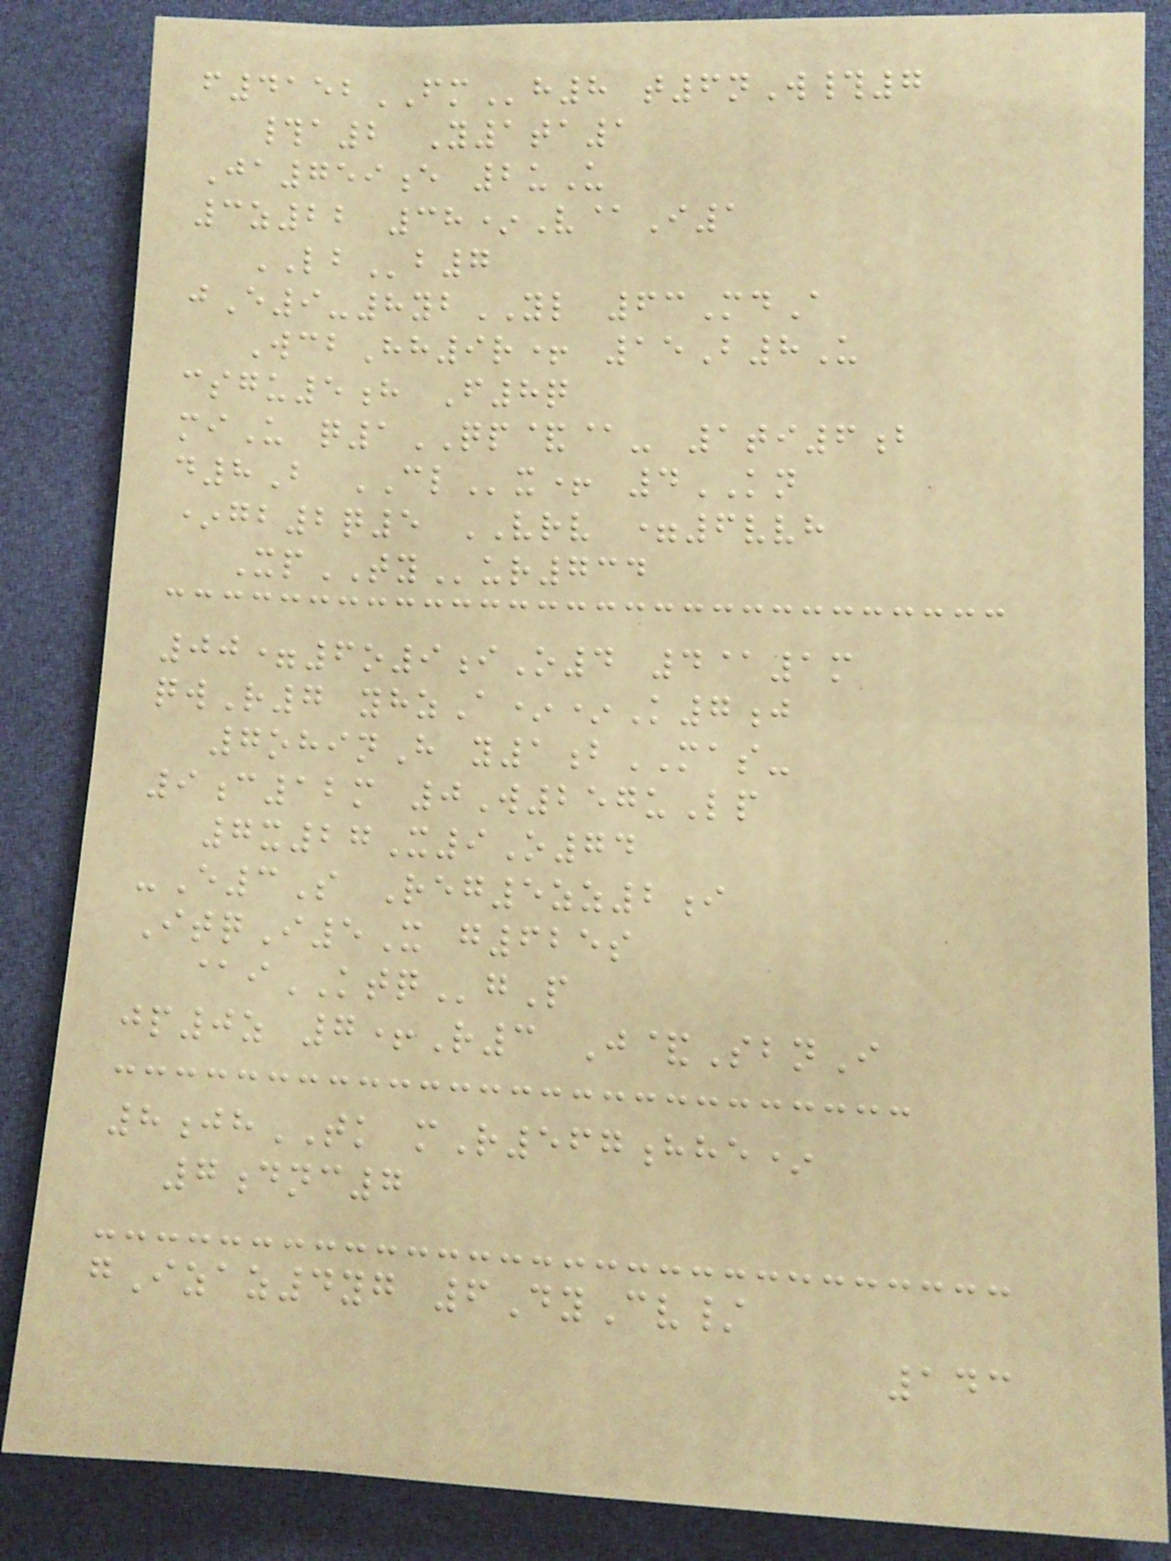f4152FMh8 t6nW#7
#a2 Y1ta1
Ja759e 2uU
3z22 38*V@I1
LBb7
jE9-8ybYL 63MdA
WcbHh9r+ 15B8U
csgu5h F8q
miU q1QP&@- 1ti6b
d8B CLx+ 4KN
*gb2q5 VRV =6vvh
XpTYur734
00=6o9iO4 4@1m
qwR7 yhzA**K7j
7ohinH y1bMAS-
9c12m 0W257uLp
7x27X9O74
-E3S Reg5zz2i
ItqI5X g625s
@iKTQgP
jp0z 7+R3 J&SbnI
8jhTK mR567hhe*
7dnc7
gIzaz4yg 6DyCv/
143
